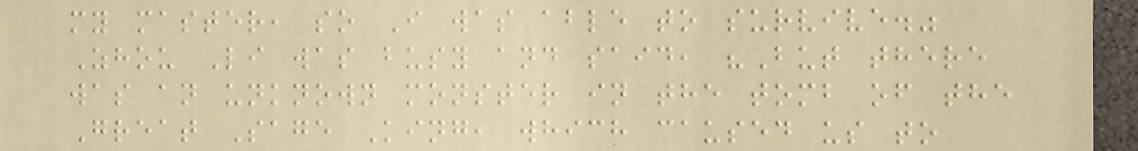my master, so I was able to survive."
Zhou Li was busy and said, "But there
was an unknown monster in the tomb of the
Great Sage King, which caused us to
